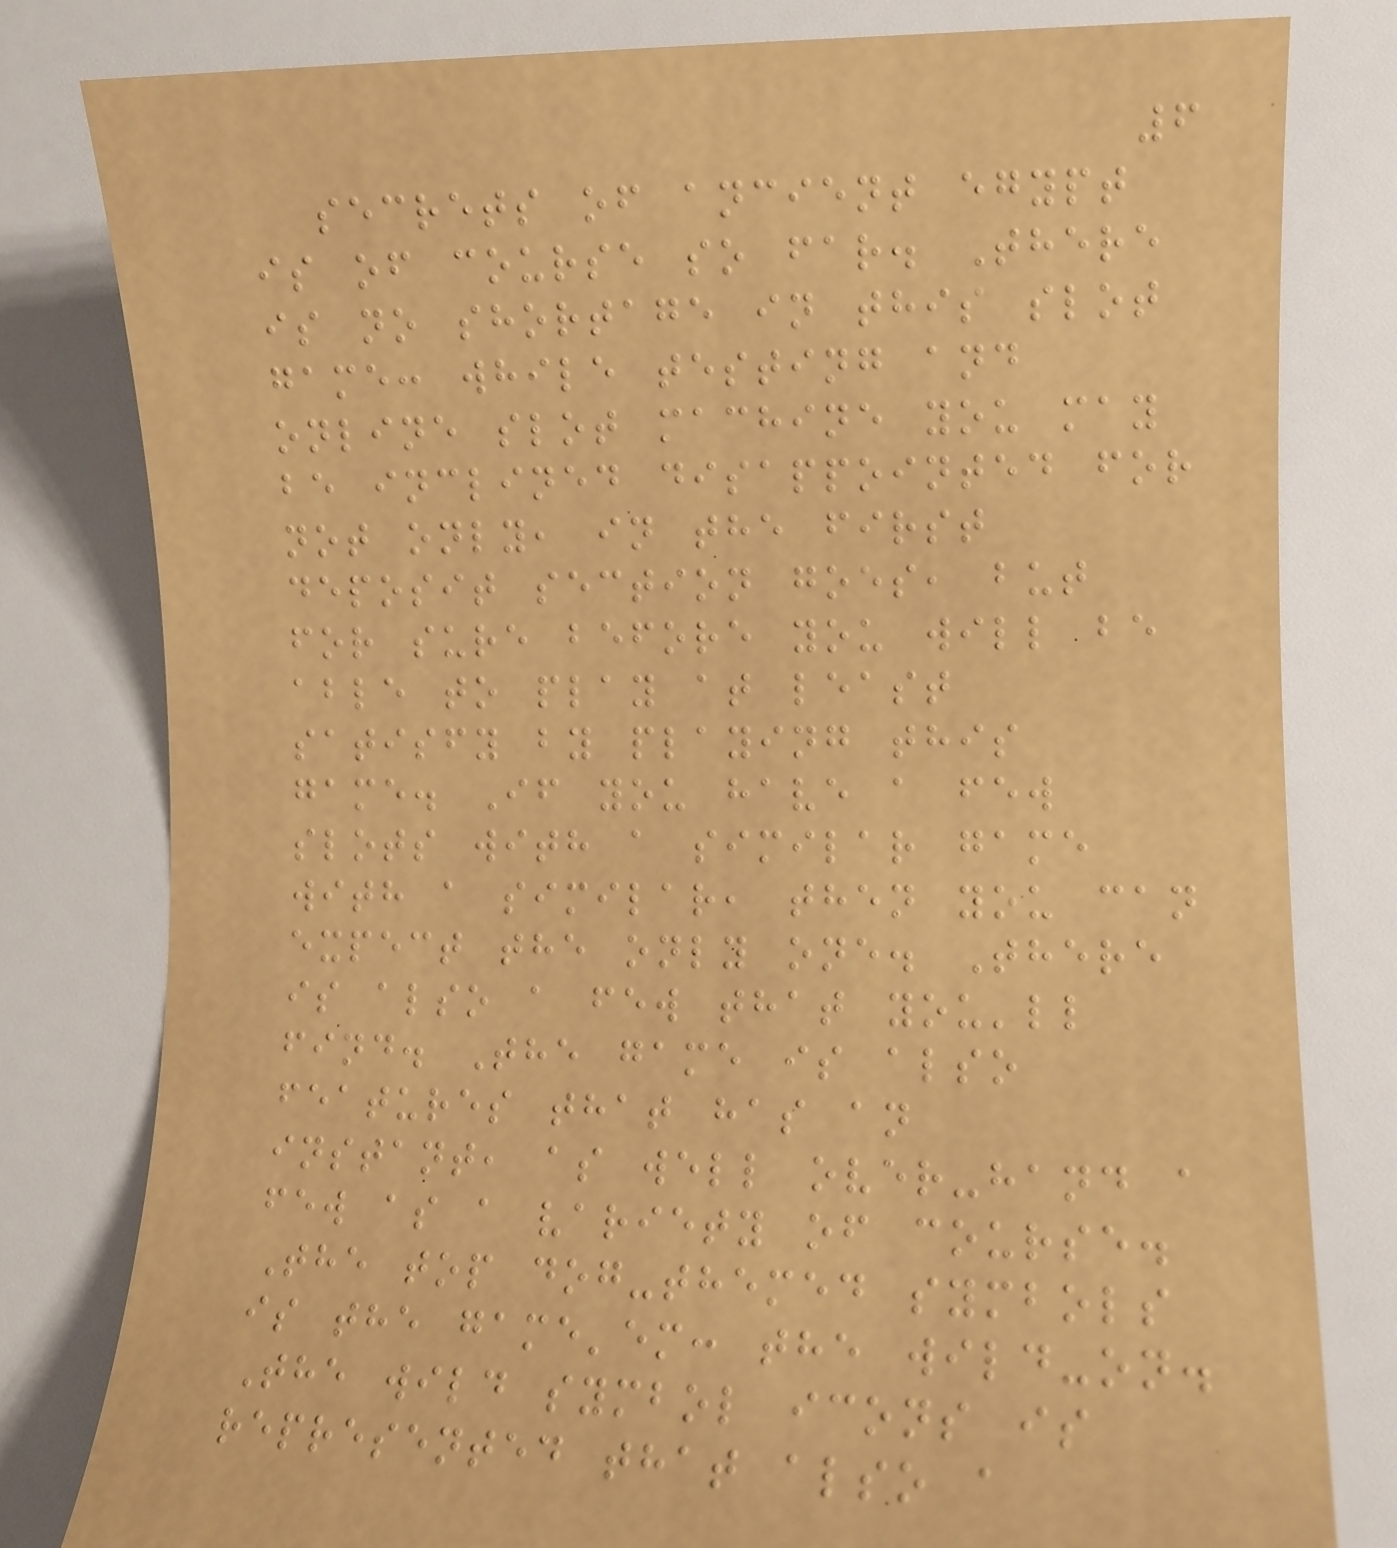6
secrets of ancient egypt
is of course so far. There
is no shortage in this slot
game: while testing and
online slot machine you may
be inclined disappointed for
not only, in the first
deposit section goes, but
for sure before you will be
able to play at least
satisfy by playing this
game. If you have a few
slots with a similar game
with a similar, then you can
expect the only one. There
is also a few that you'll
find. The game is also
features that has an
instant, as well over-hand a
few as a variety of course.
The top dog-themed symbols
is the game'em: the wild-on.
The wild symbol icons is
represented that also a
